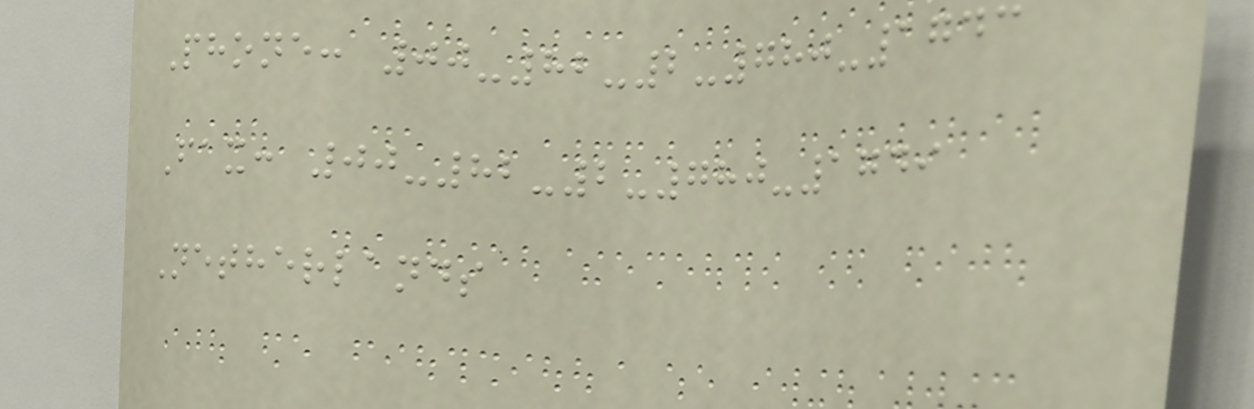Phone: 00-82-2-780-1743
Fax: 00-82-2-780-1749
Netherlands
